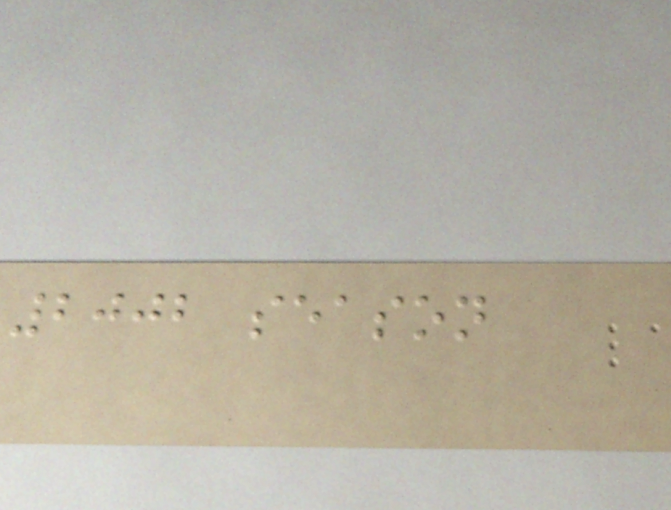2002 season
